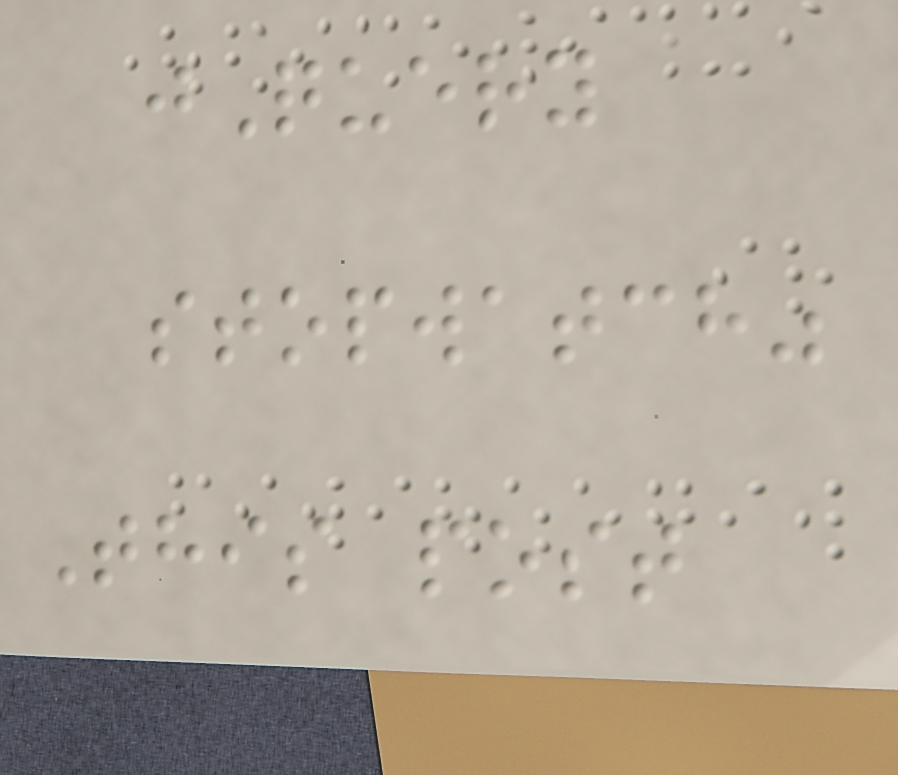jQuery
stopwatch"
This post
